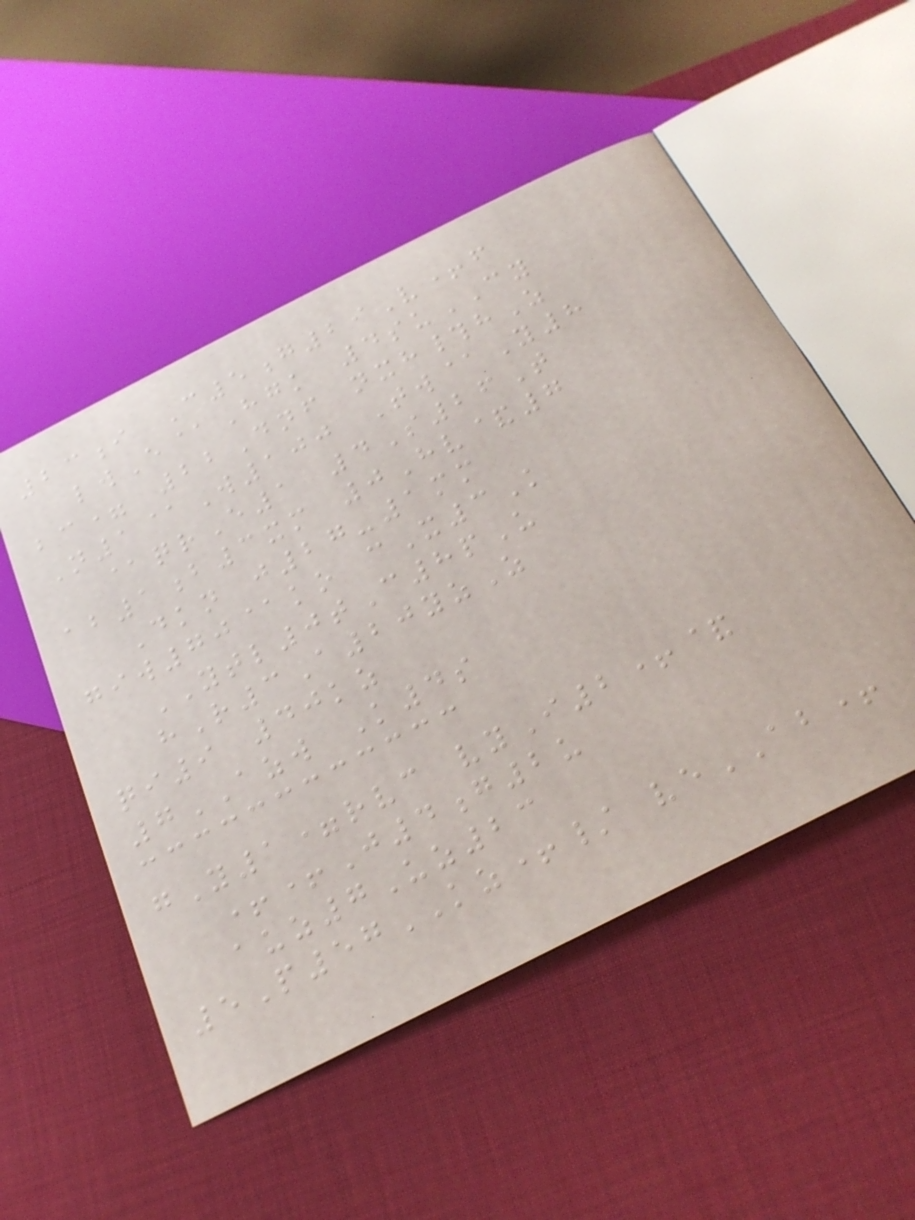23i C5g29V+f
lwE@Hgk 4suCY
bc= 22Dnf nxh#hZ
N1@W100 Tw@Y8
@qrE1 4S26T
ab1b3xm 0Hv&7
Dkn j27-1mm
giw70@ko cX3K
YTL0tC8pU
hR3A20yzZ
qi9 40kz
7AZW K4s
gY1=rvc vyI2+&
++J4g2u
auz7Uz23
5P57KZ+/ veAB+
